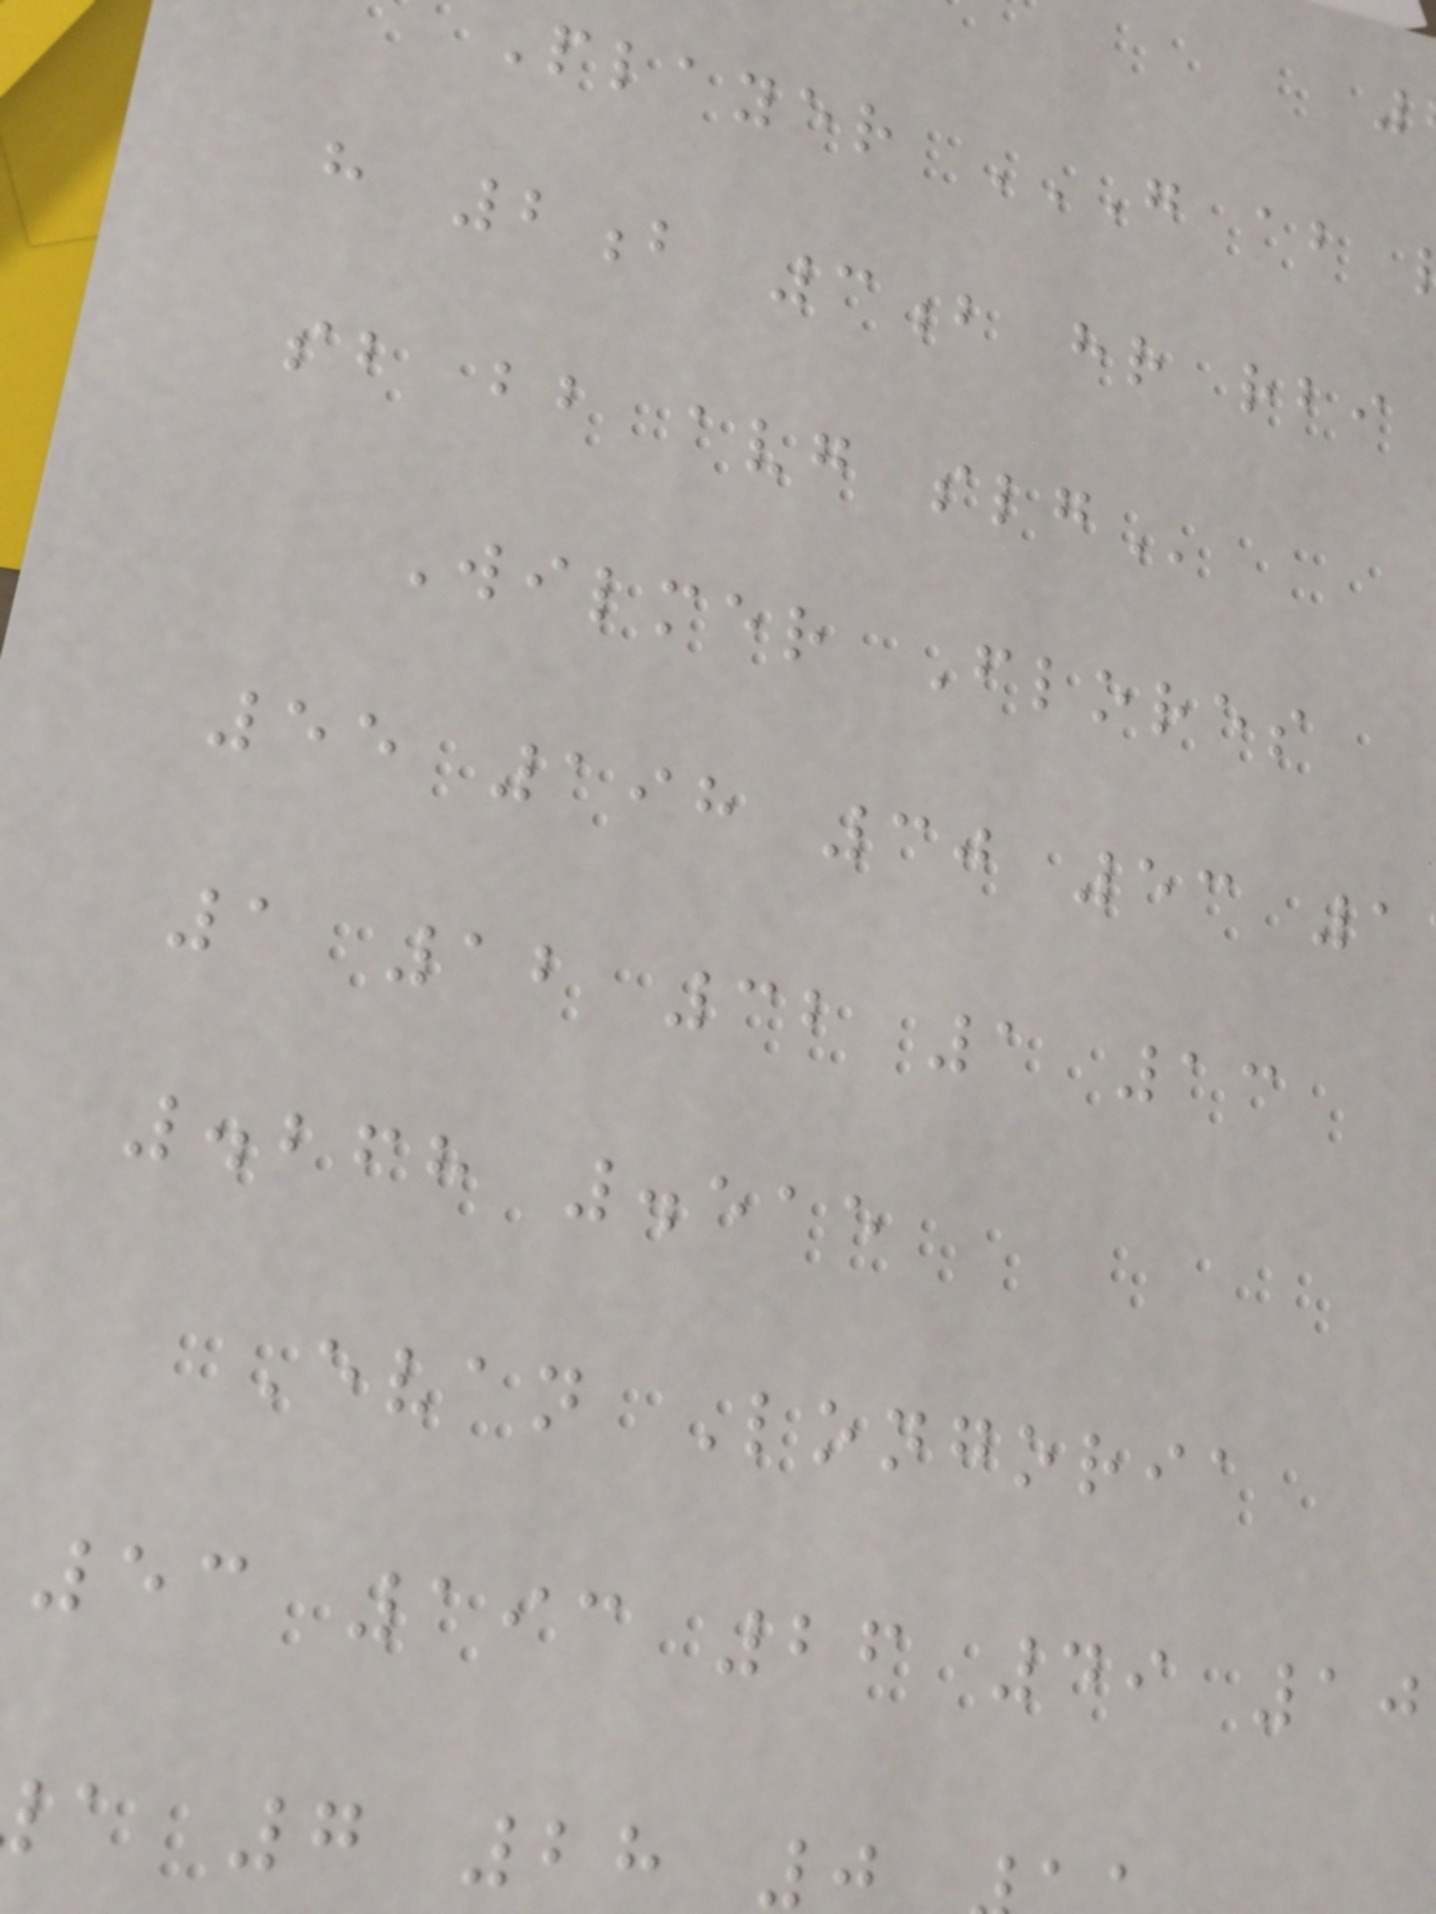h 2b 3b hr rbi
sb bb avg
Wilmer Flores
55 198 30 53 1
1 12 32 1 13
.268 .515
Evan Longoria
53 193 26 49 10
a 7 28
